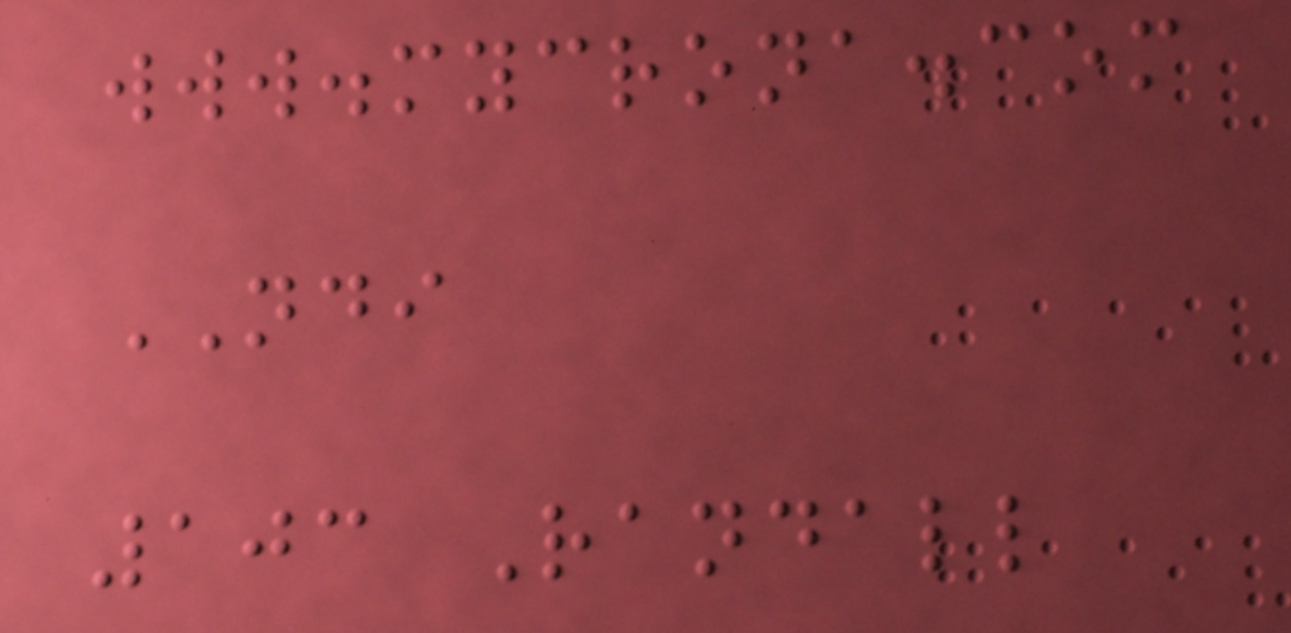www.mycrona.com
NDI
103 Randall
